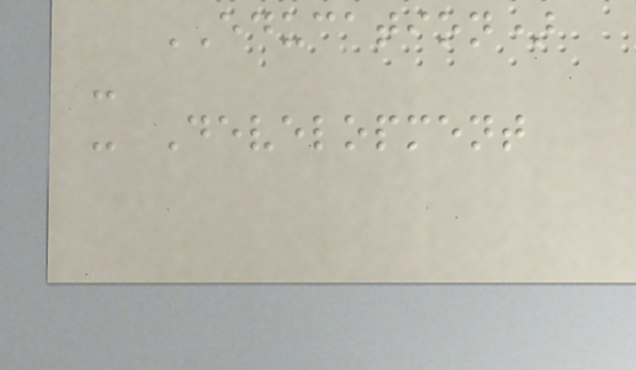EDUCATION)
-
- Development
